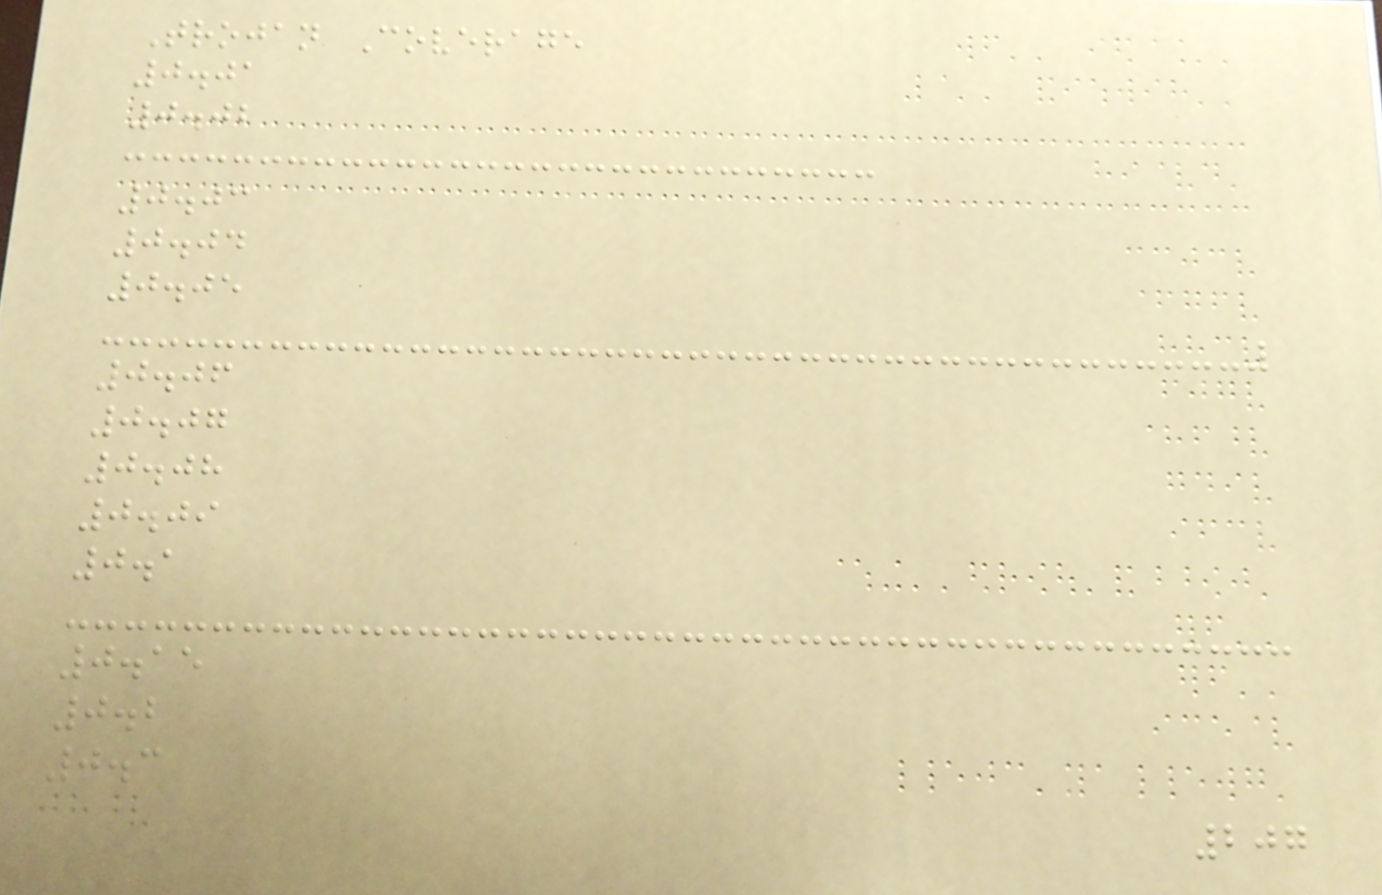Trojan Coverage
0.01
0.02
0.03
0.04
0.05
0.06
0.07
0.08
0.09
0.1
0.15
0.2
0.3
207
